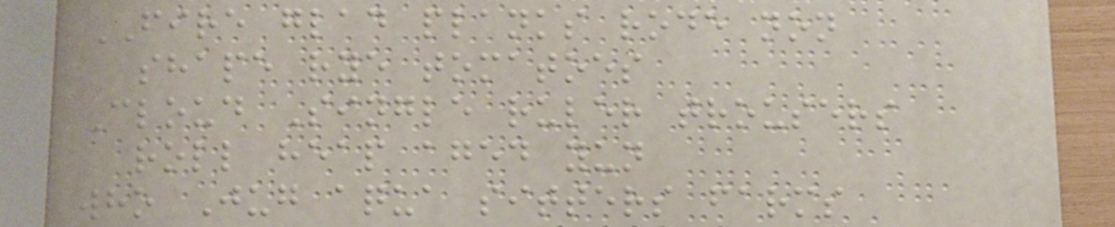FIRE glad planks rode non
shape rye tomatoes
Cloud Single ruler trousers
roll heap aged yun
who Jug aqua sitters farms
